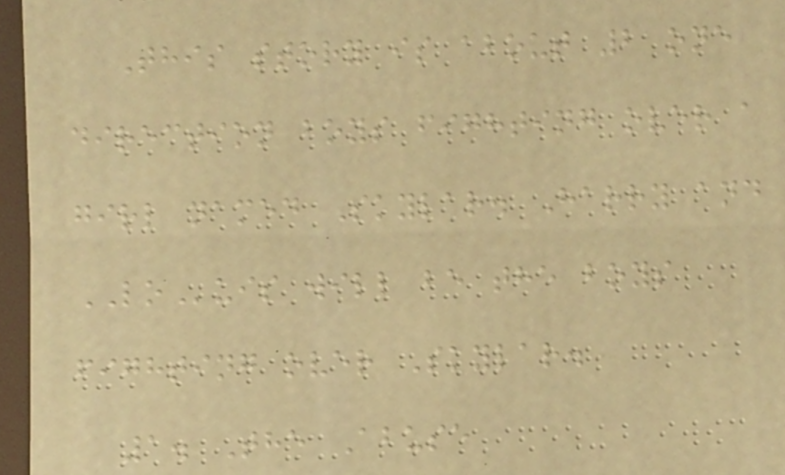This story is about 2 one
direction boys fighting over a
girl named Skylar. Harry and
LOuis will be the boys
fighting over Skylar.
1. The Abuse
